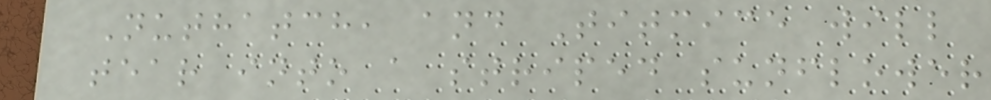Nuthatch, and Titmice will
tear into a striped sunflower
